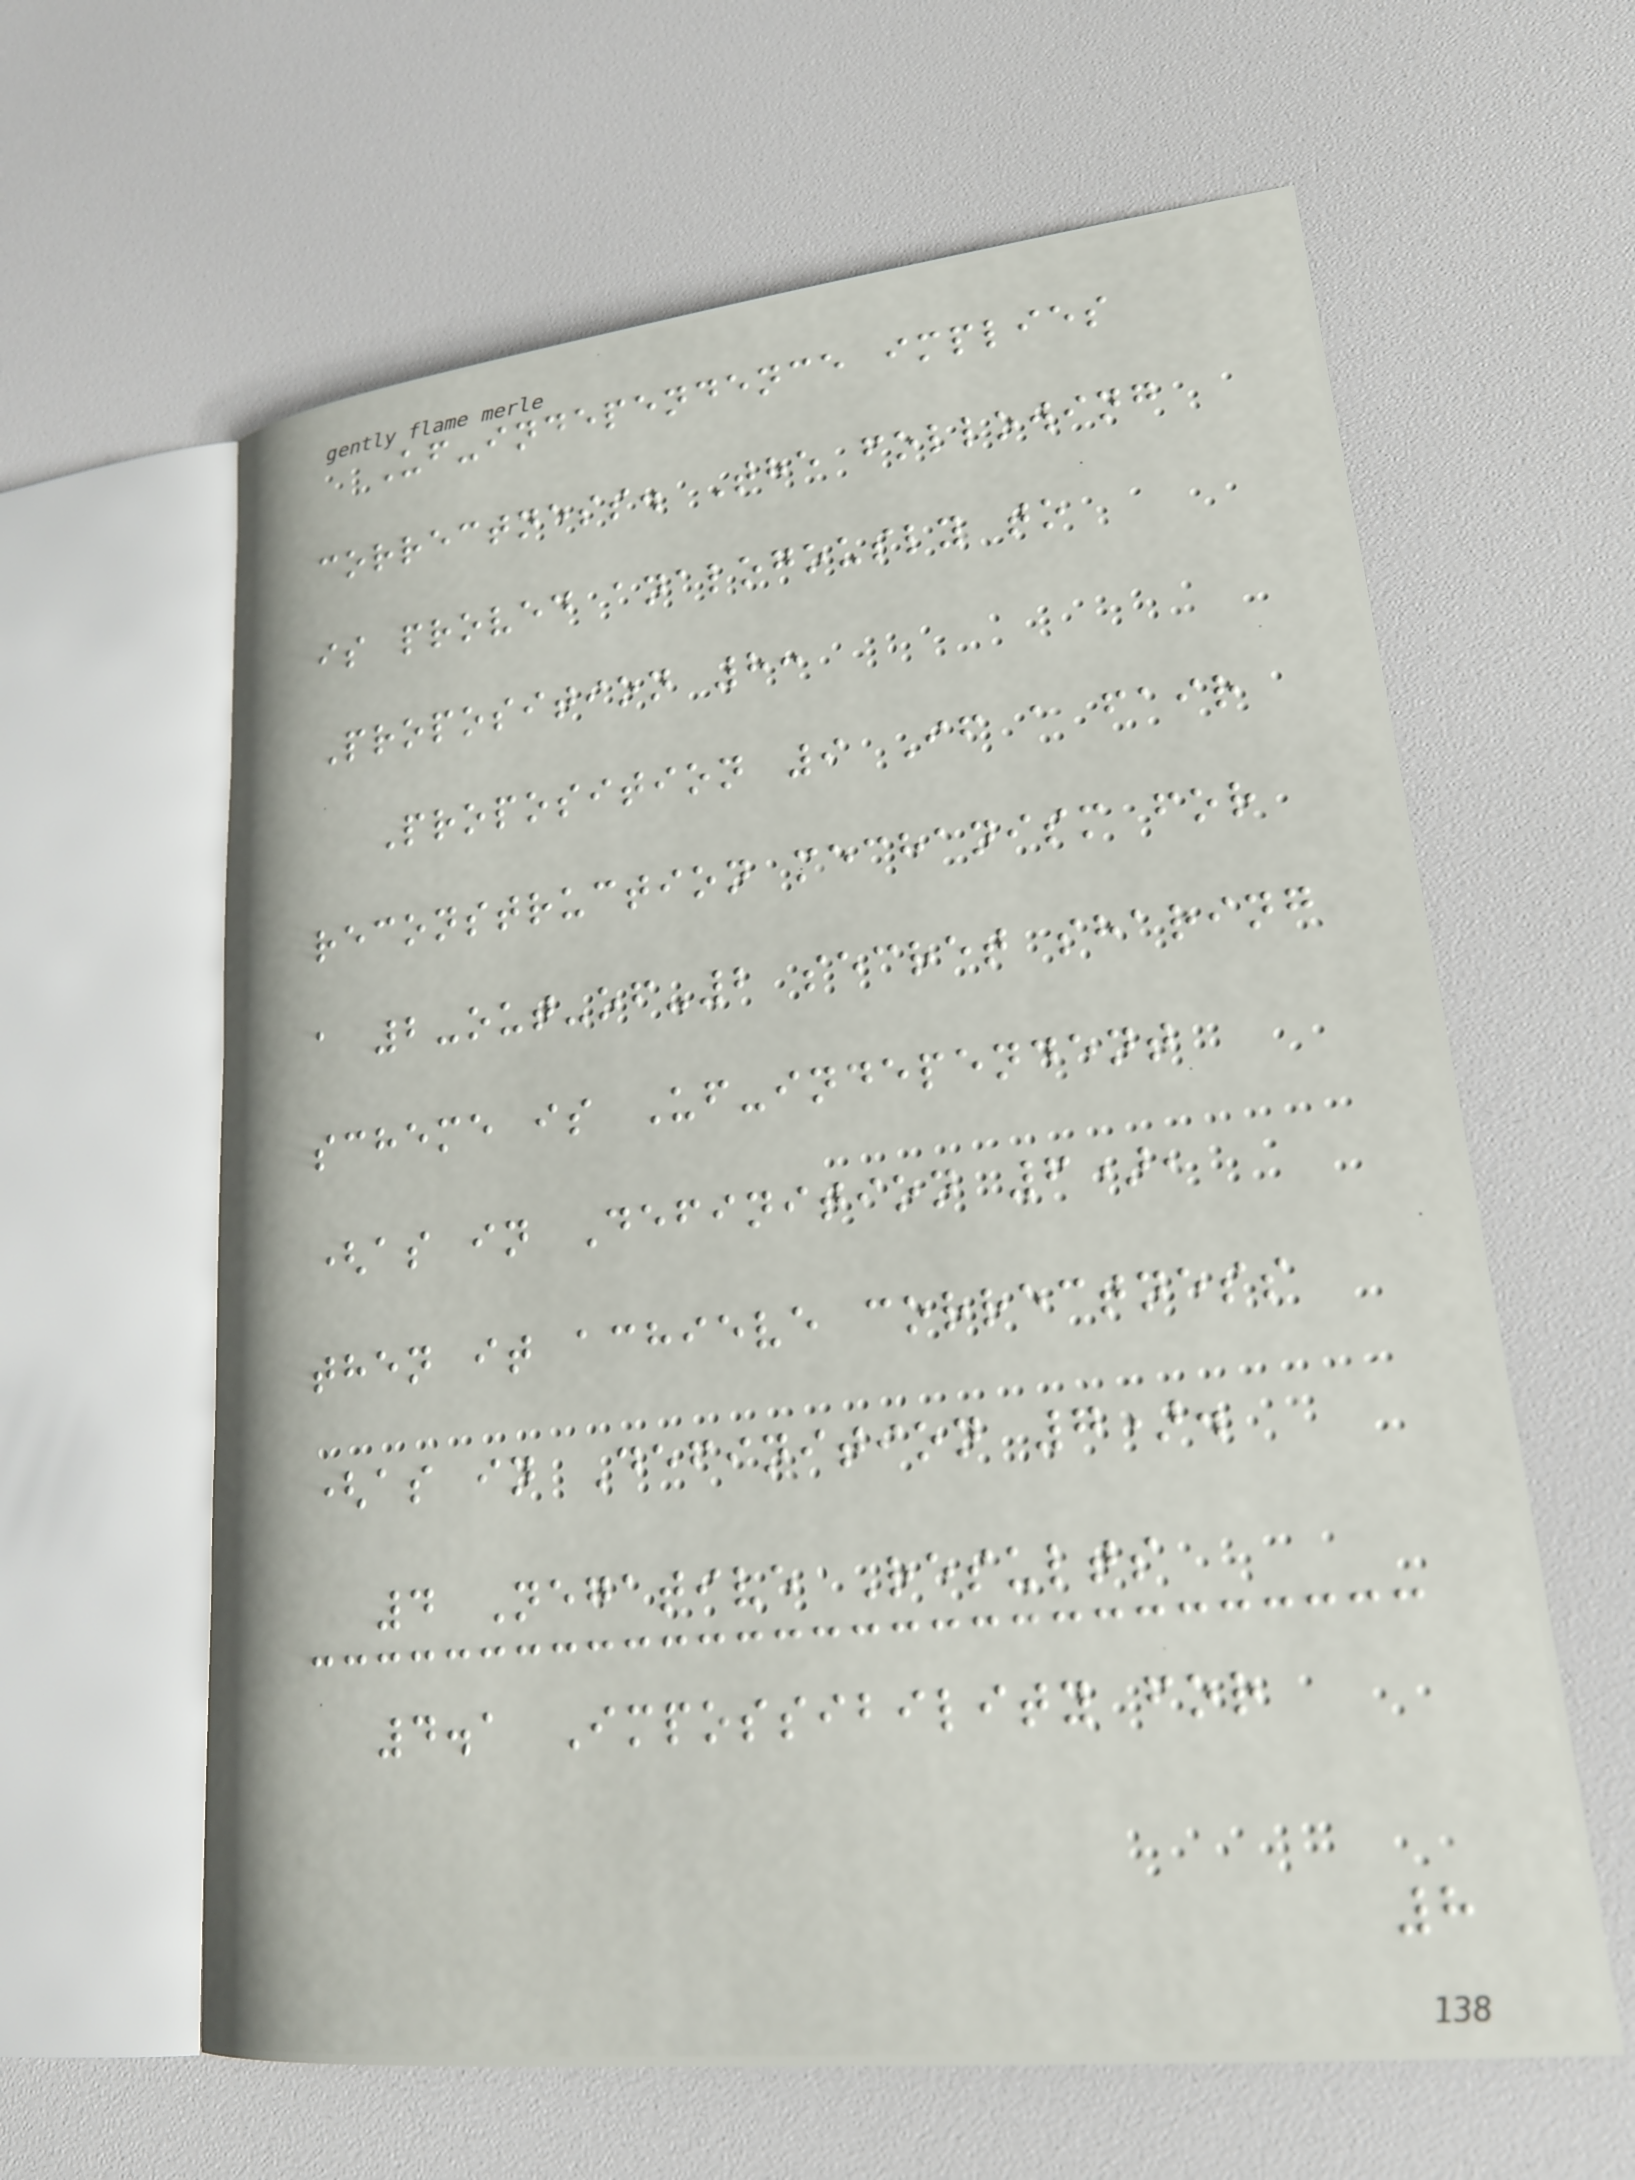Uf-independence implies
correctness. The following
is proved analogously to
Proposition 8:
Proposition 9 If a fair
reconstruction mechanism for
a 2-out-of-2 secret sharing
scheme is Uf-independent
(as in Definition 6),
then it achieve correctness
(as in Definition 7).
4 Negative Results
4.1 Impossibility for
8
